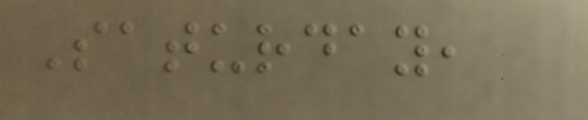Saturday,
